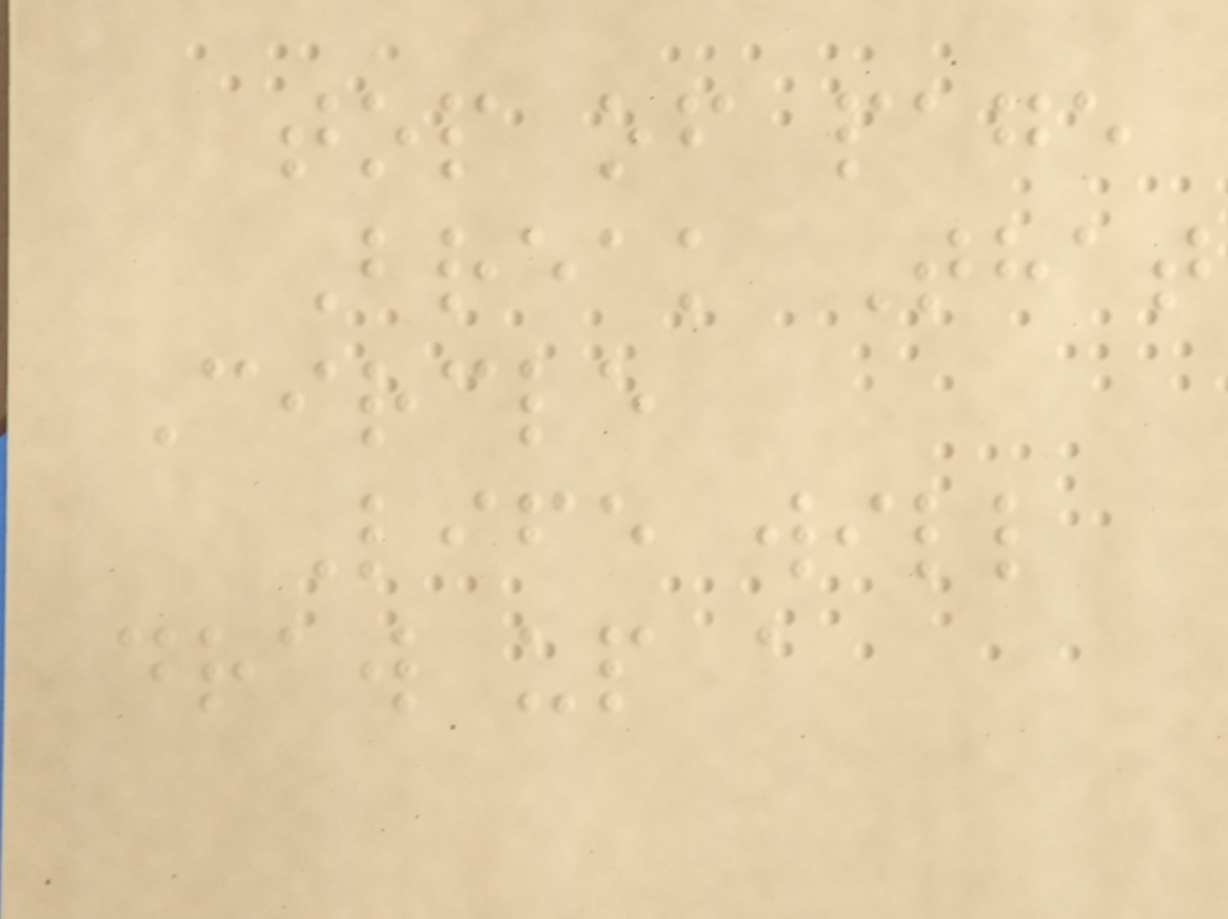top of page
Break That
Circle
Life will
draw up a
